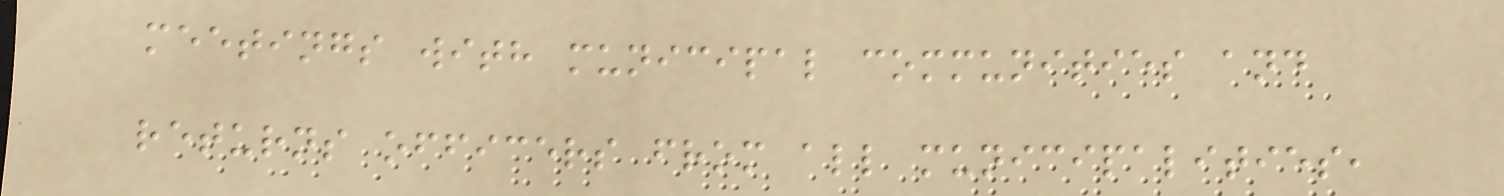meetings with municipal communities and
returns officers from all municipalities,
